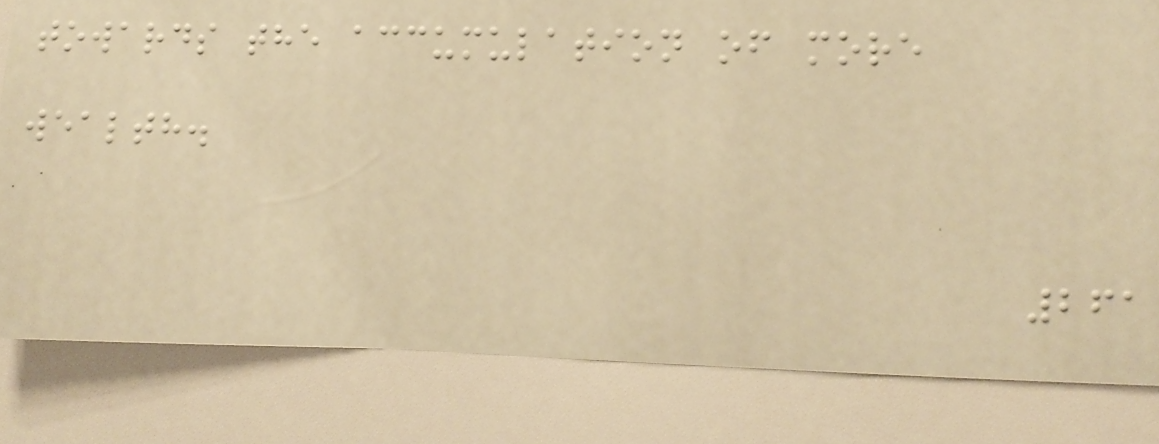towards the accumulation of more
wealth.
261
